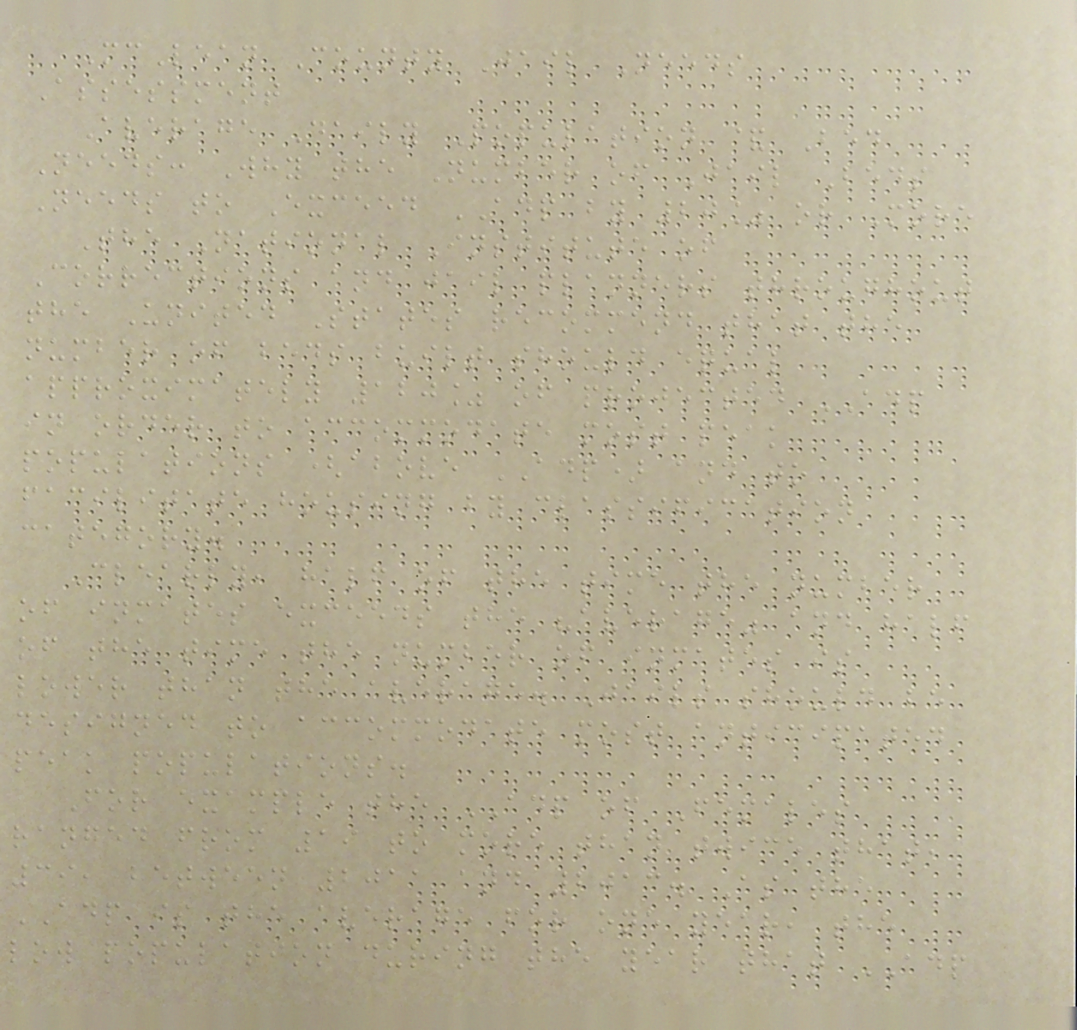McLean County Jail Needs
Assessment
Average Daily Population & Bed
Needs: Why the Number of Jail Beds
Needs to Exceed ADP by 20% or More
The National Institute of
Corrections and jail planners throughout
the United States recommend that the
number of beds built should equal
approximately 120% of projected ADP
in order to accommodate most peak
populations (above ADP) and to
facilitate housing by classification
category.
Clearly, half of the time the number
of inmates exceeds the "average" and half
of the time the number of inmates is
lower than the average. Jails should be
designed to accommodate most anticipated
peak populations.
For example the ADP of Females
ranged from 19 to more than twice that,
39, between 2011 and 2013. As the
ADP is the average for one year, the
low population during the year that ADP
